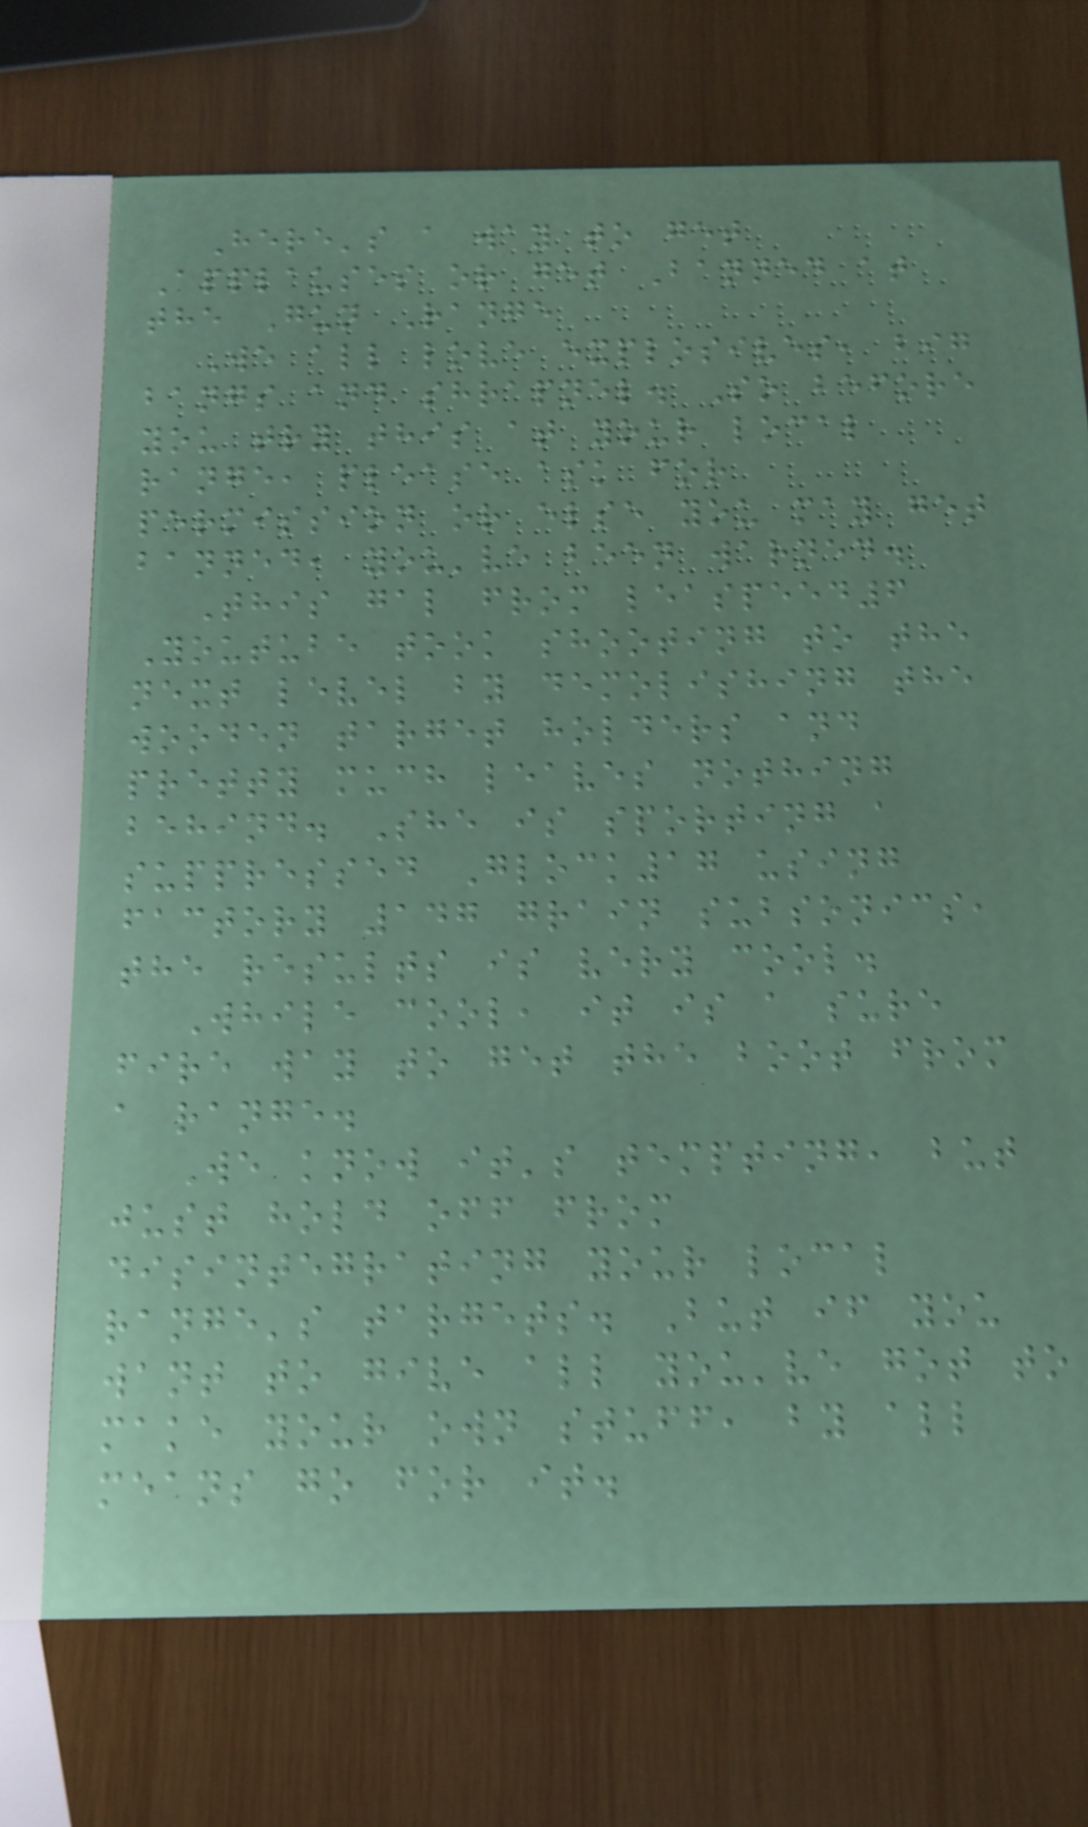Here's a way to get
Applauses or get Banned at
the Gun Range
We all love explosives, big
bangs and shrapnel. So before
you try this at your local
range, please ask for
permission or else you may get
banned, you've been warned.
This gal from leaspeed6
Youtube took shooting to the
next level by demolishing the
wooden target holders and
pretty much leaves nothing
behind. She is sporting a
suppressed Glock17 using
factory 147 grain subsonics,
the results is very cool.
While cool, it is a sure
fire way to get the boot from
a range.
We know it's tempting, but
just hold off from
disintegrating your local
range's targets. But if you
want to give all you've got to
make your own stuff, by all
means go for it.
